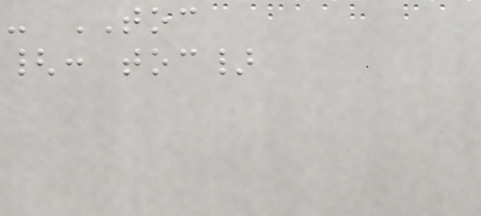- TOC
{: toc}
